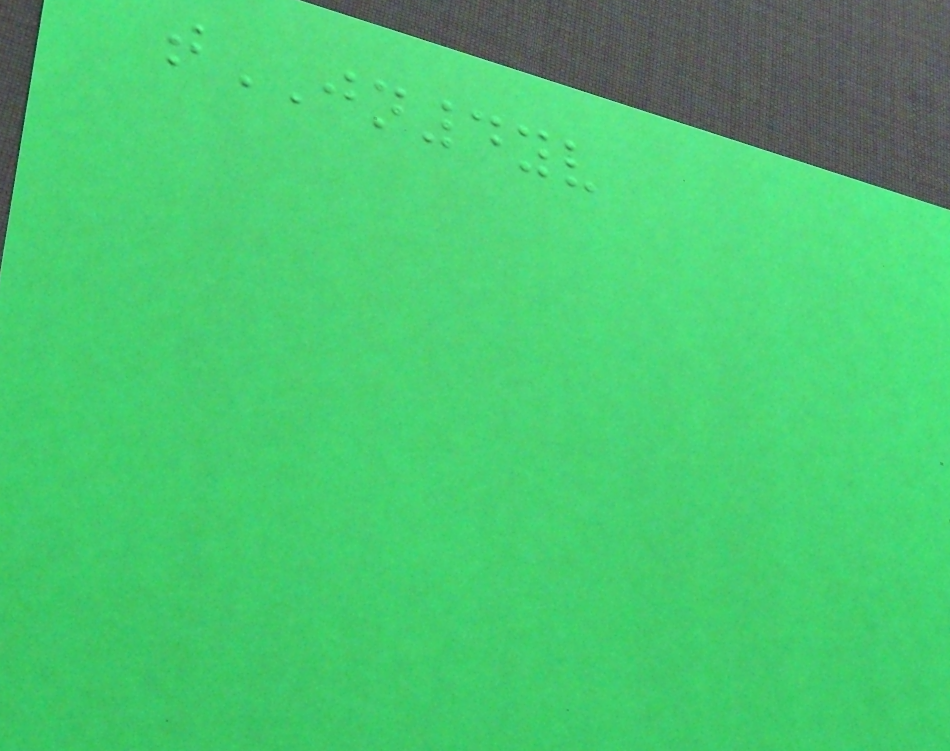tJN4yv
